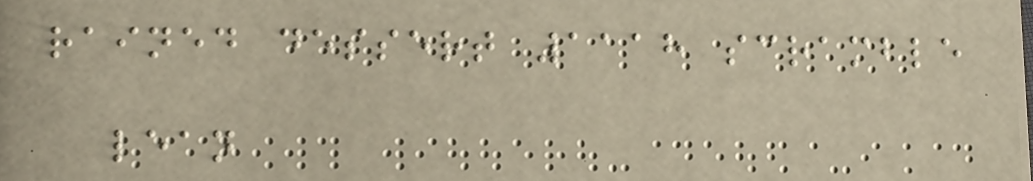rained dessert 1118 scramble
lean
